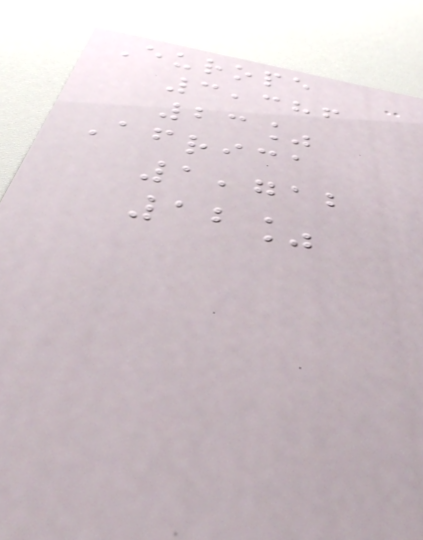Europe
3,386
23%
Africa
1,712
12%
